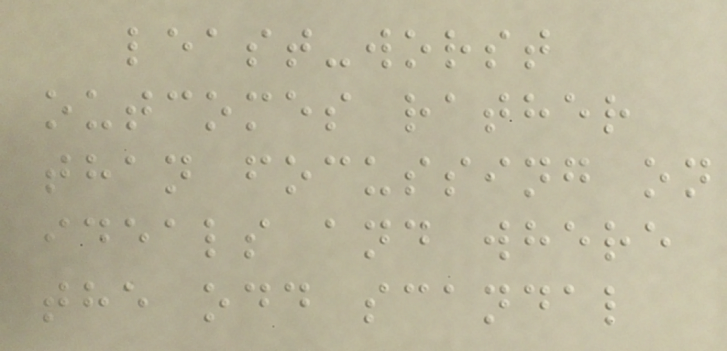least-worst
outcomes rather
than focussing on
ideals and where
the odd scandal
